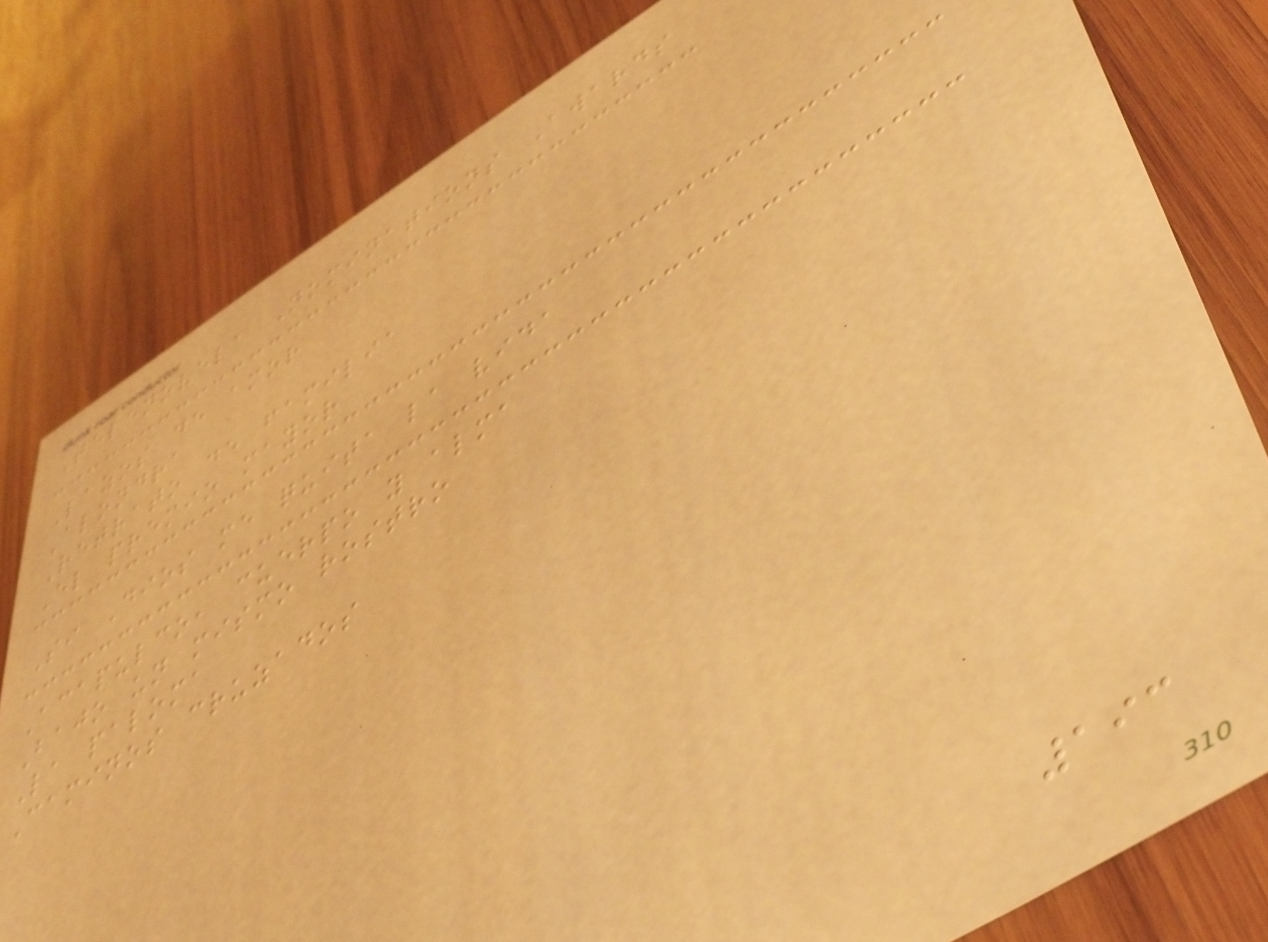Telenovela Nominations Awards
Lazos de amor
Alondra
Retrato de familia
El premio mayor
Si Dios me quita la vida
Acapulco, cuerpo y alma
Bajo un mismo rostro
La paloma
Caminos cruzados
193
